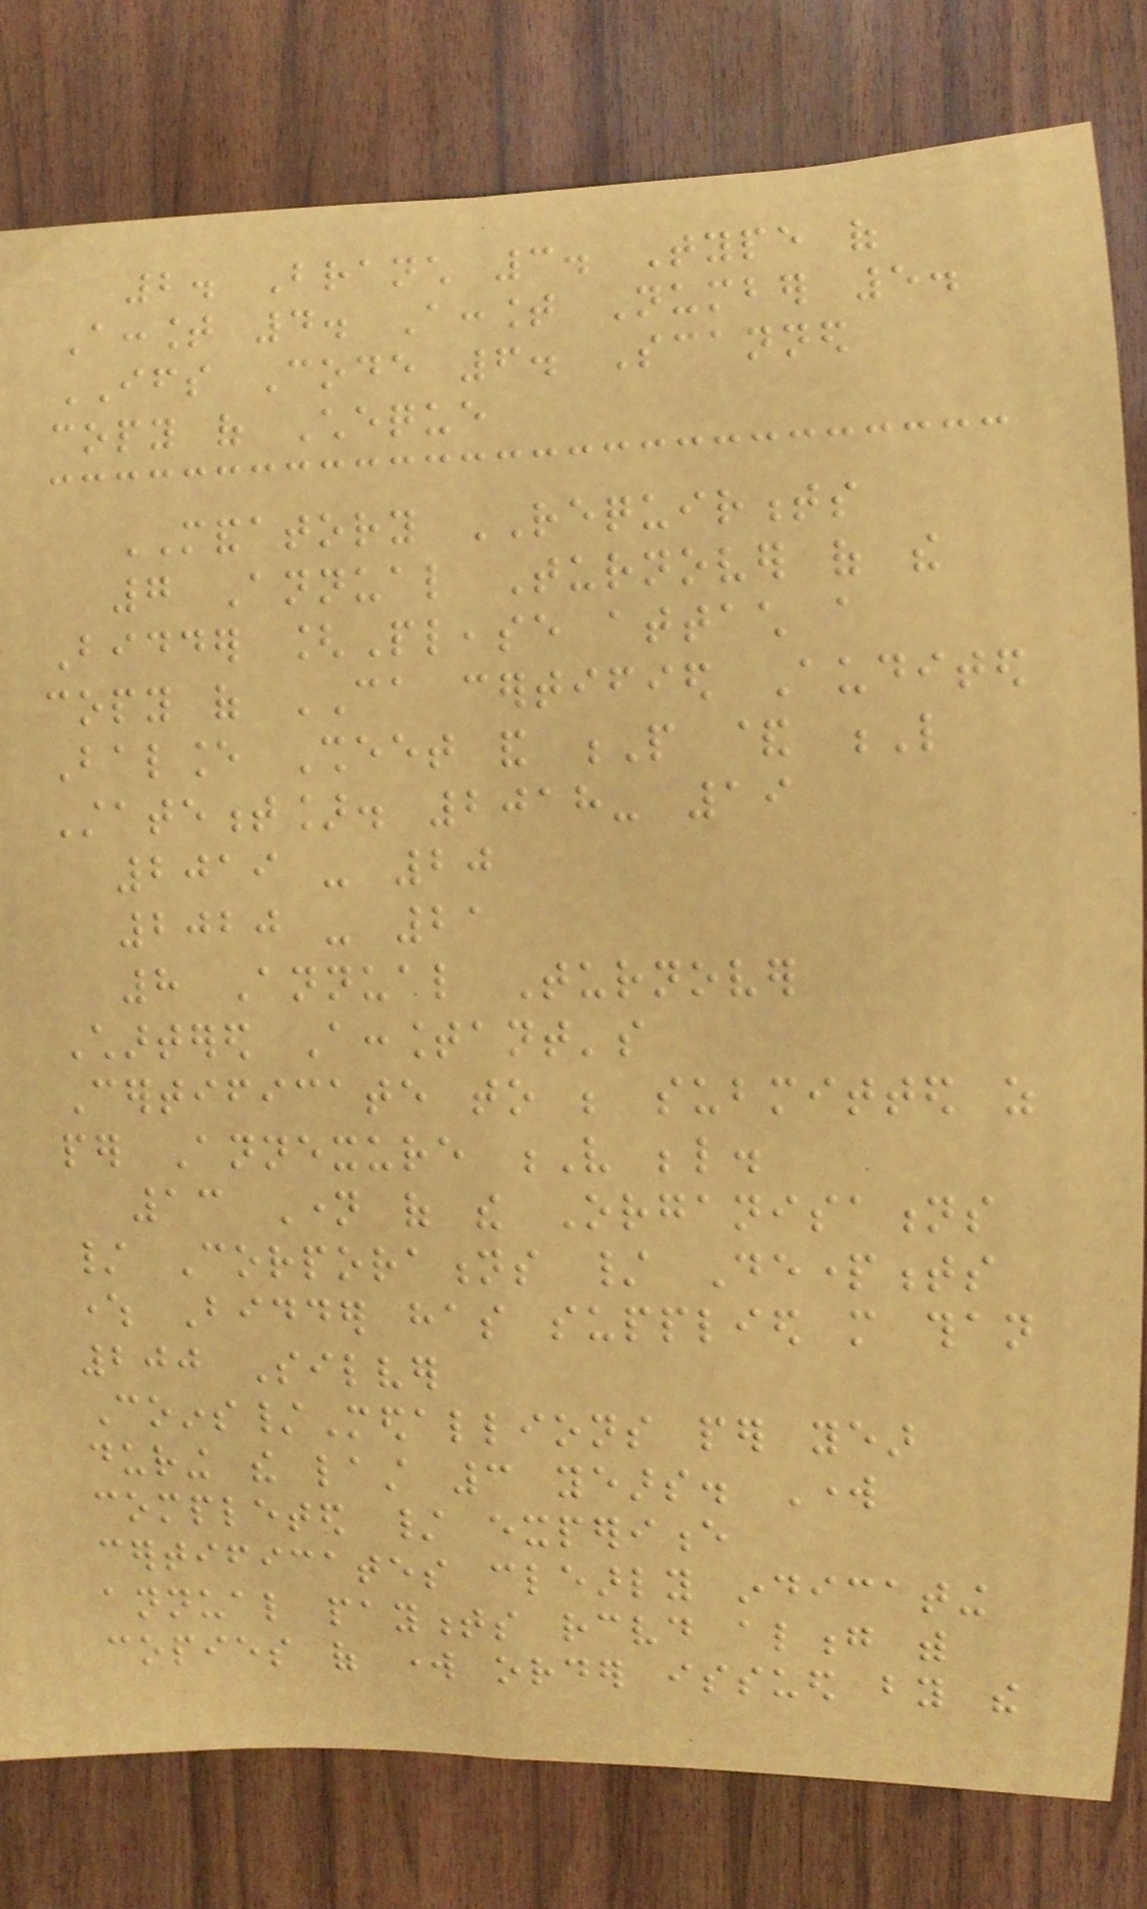2. Branch 3. Type of
Account 4. Account Number 5.
IFS Code 6. Scanned
copy of Cheque
MANDATORY REQUIRMENTS
7 Annual Turnover of the
Bidder [Please attach a
copy of CA certified Audited
Balance Sheet and P & L
Statement]. 2018- 19
2019 - 20
2020 - 21
8 Annual Turnover
Chartered Accountant's
Certificate to be submitted as
per Annexure V below.
13 Name of the Organisations
/ Corporations / Departments
where Bidder has supplied more than
200 Silver
Coins/Medallions per year
during the last 3 years. Work
completed / experience
certificates clearly indicating
annual payments received along with
copies of work order issued by the
